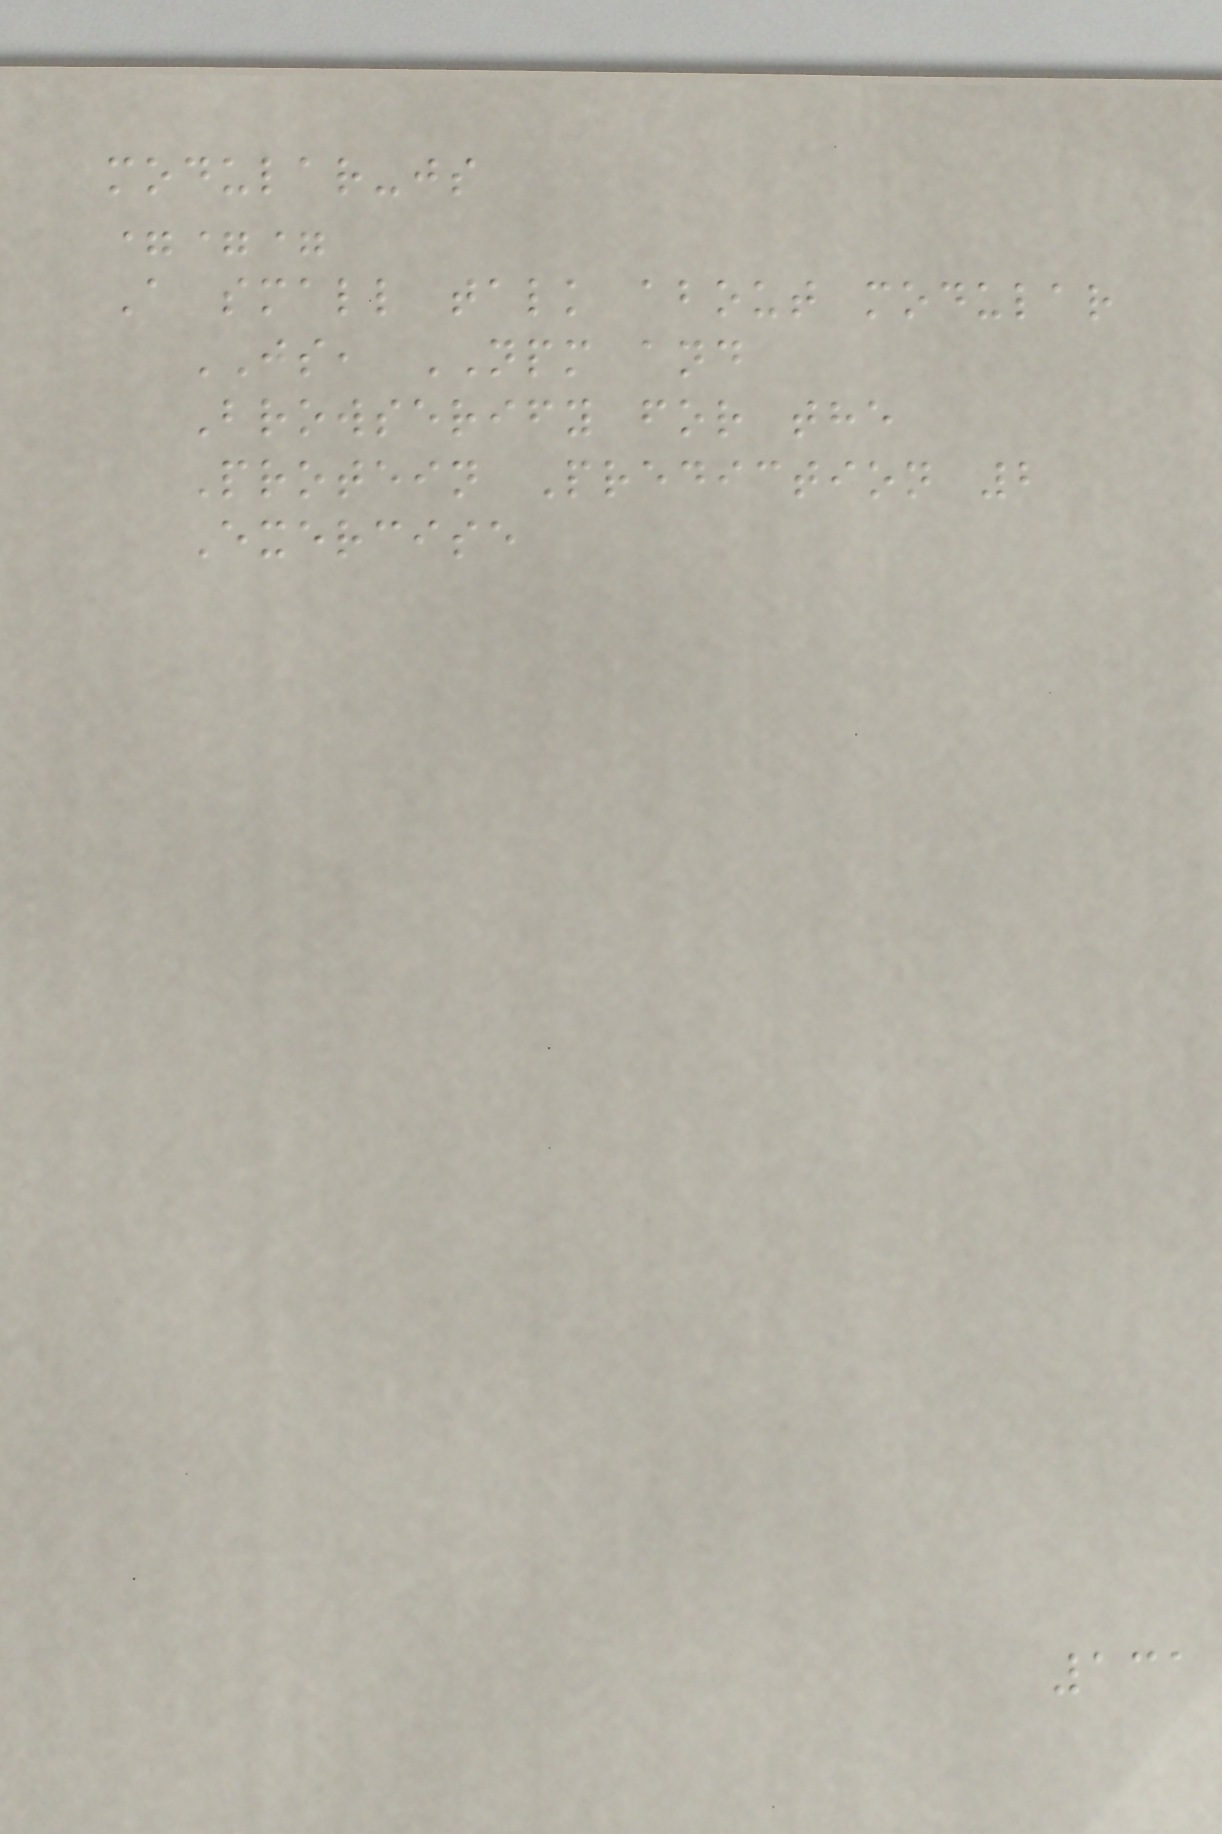modular-js
===
A small talk about modular
JS, NPM and
Browserify for the
Protein Prediction 2
Exercise
131
